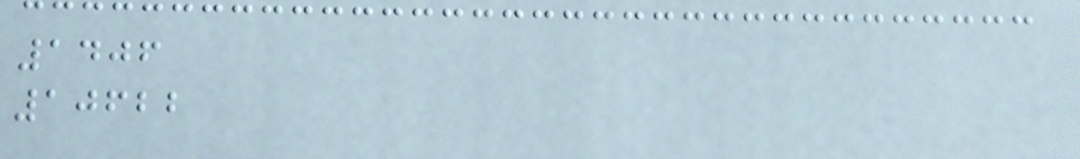1406
10622
